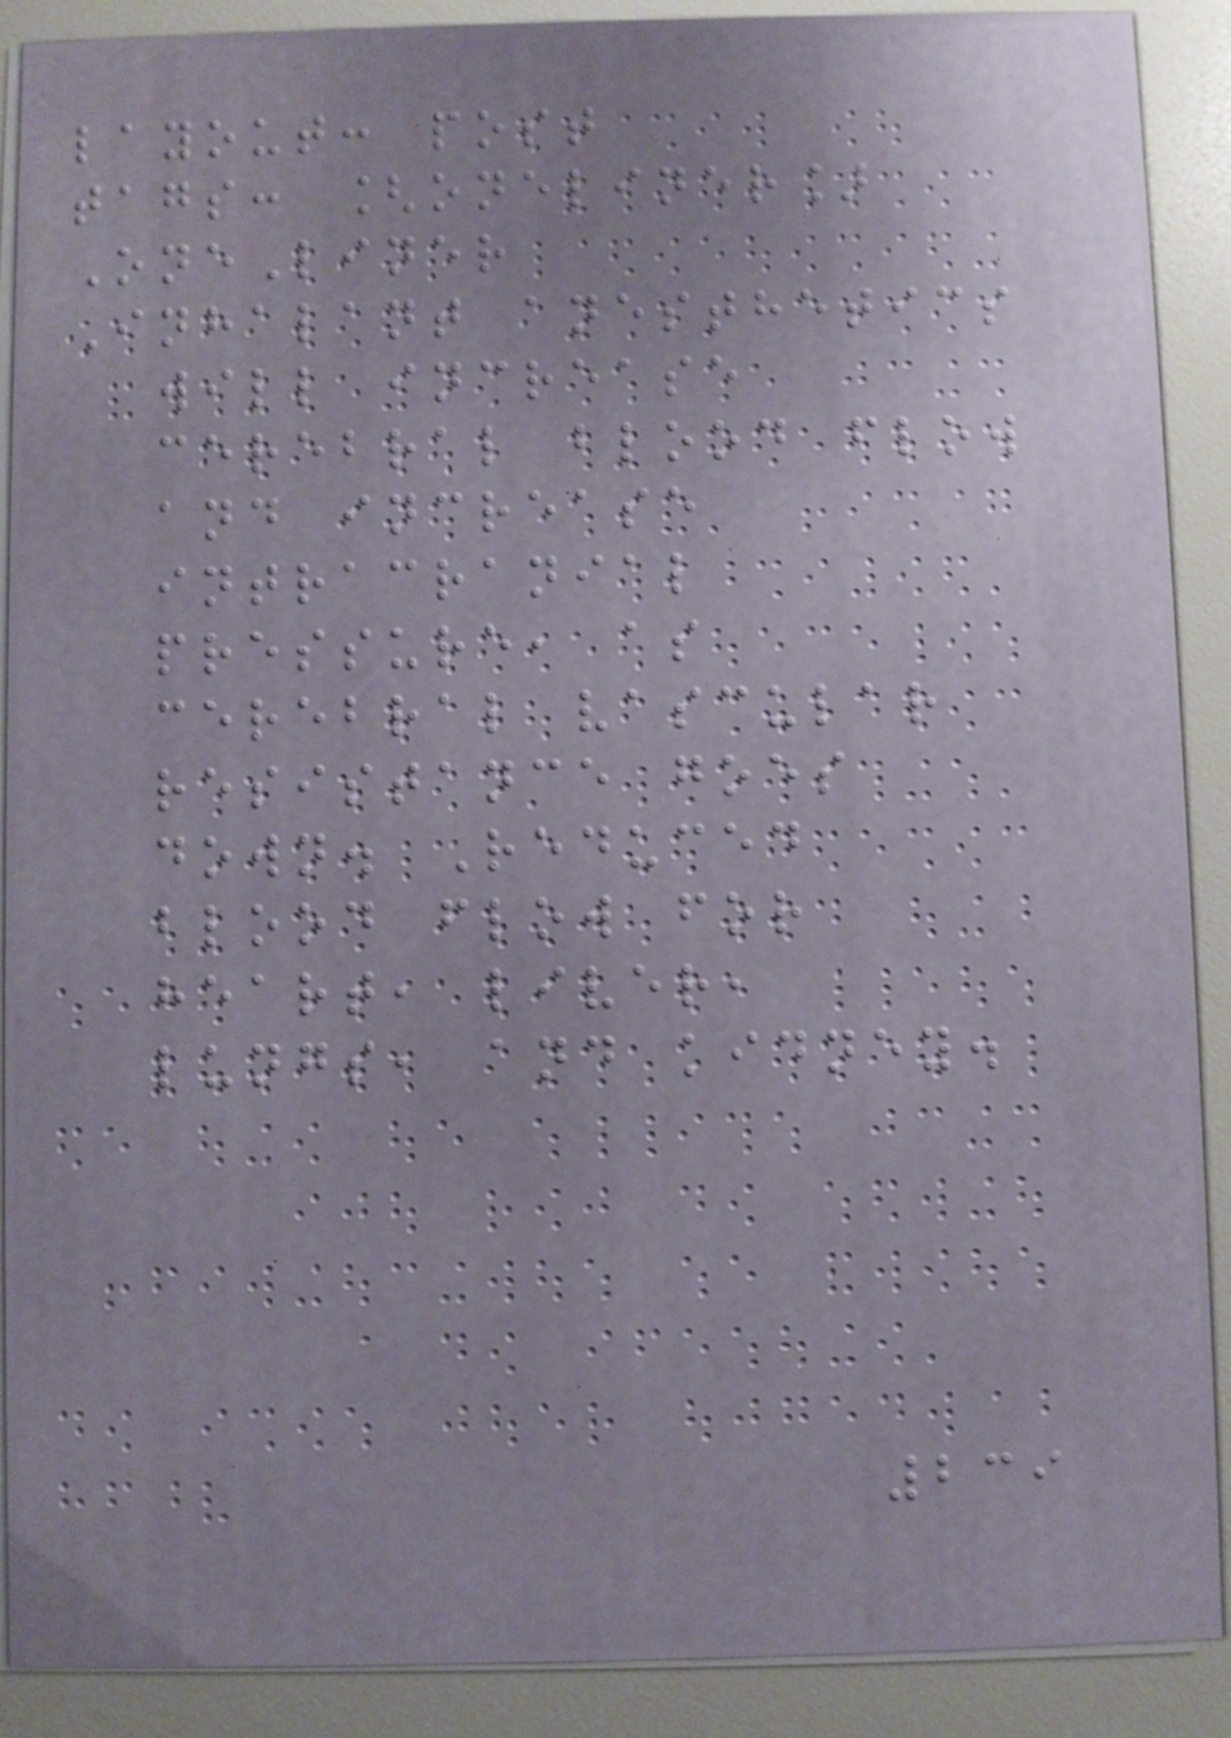layout: post
tags: [oneliner]
OneLiner
Inhalant anesthetics
will increase
cerebral blood flow
and increase
intracranial
pressure, as
cerebral vascular
resistance goes
down. Reduced
blood flow for
heart, liver,
lungs, and kidney.
239
